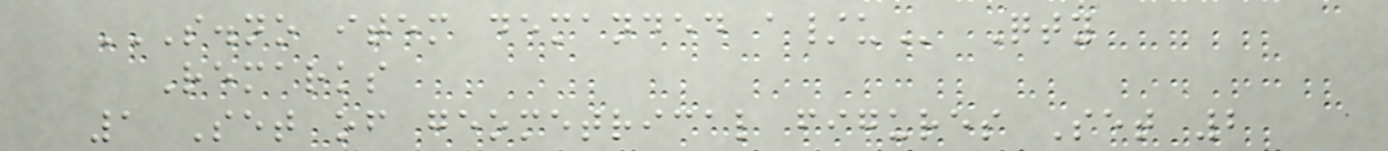S.NO ITEM DEMANDED A/U Qty
Remarks
1 Set of geometrical figures Set 2
